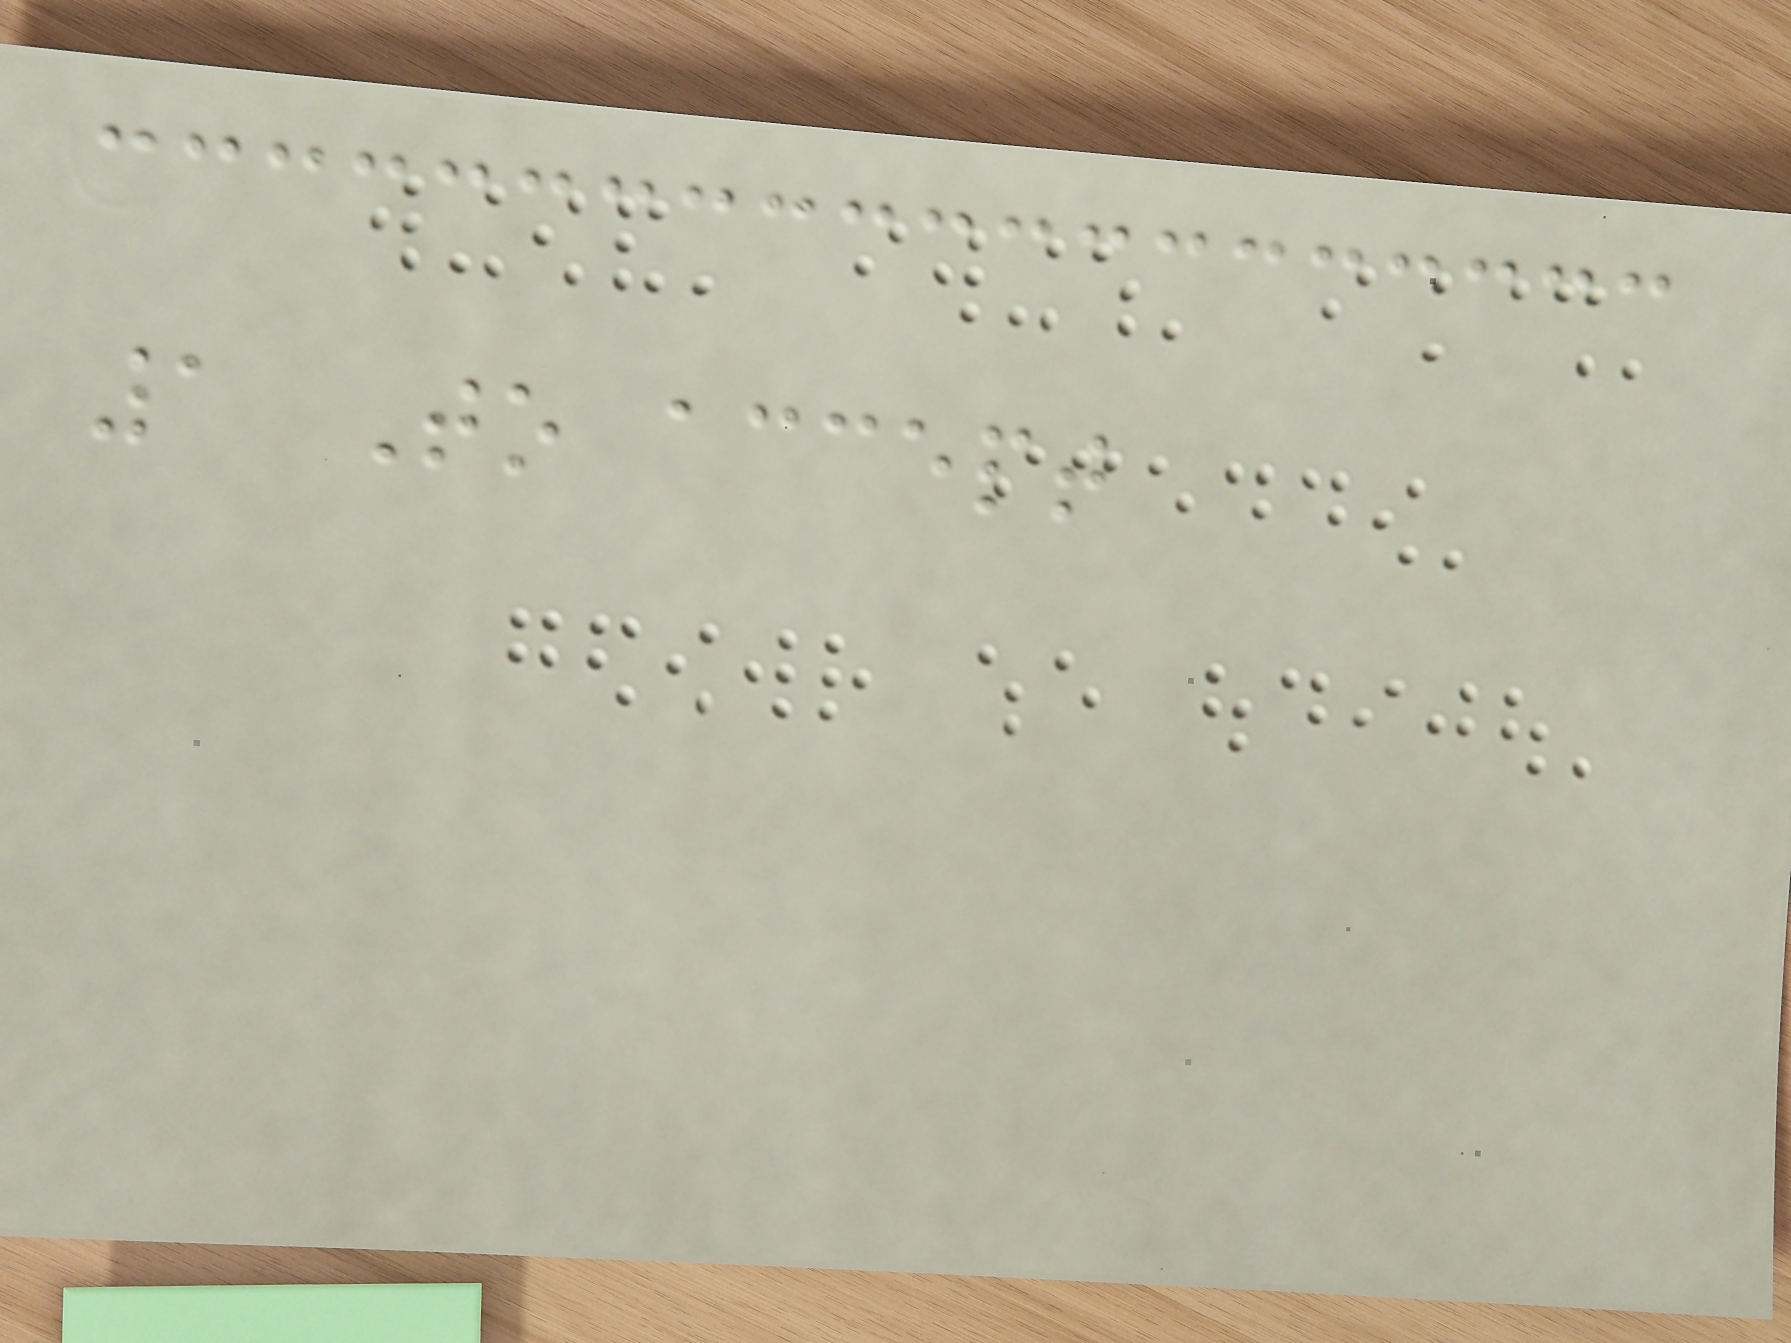1 To accept
